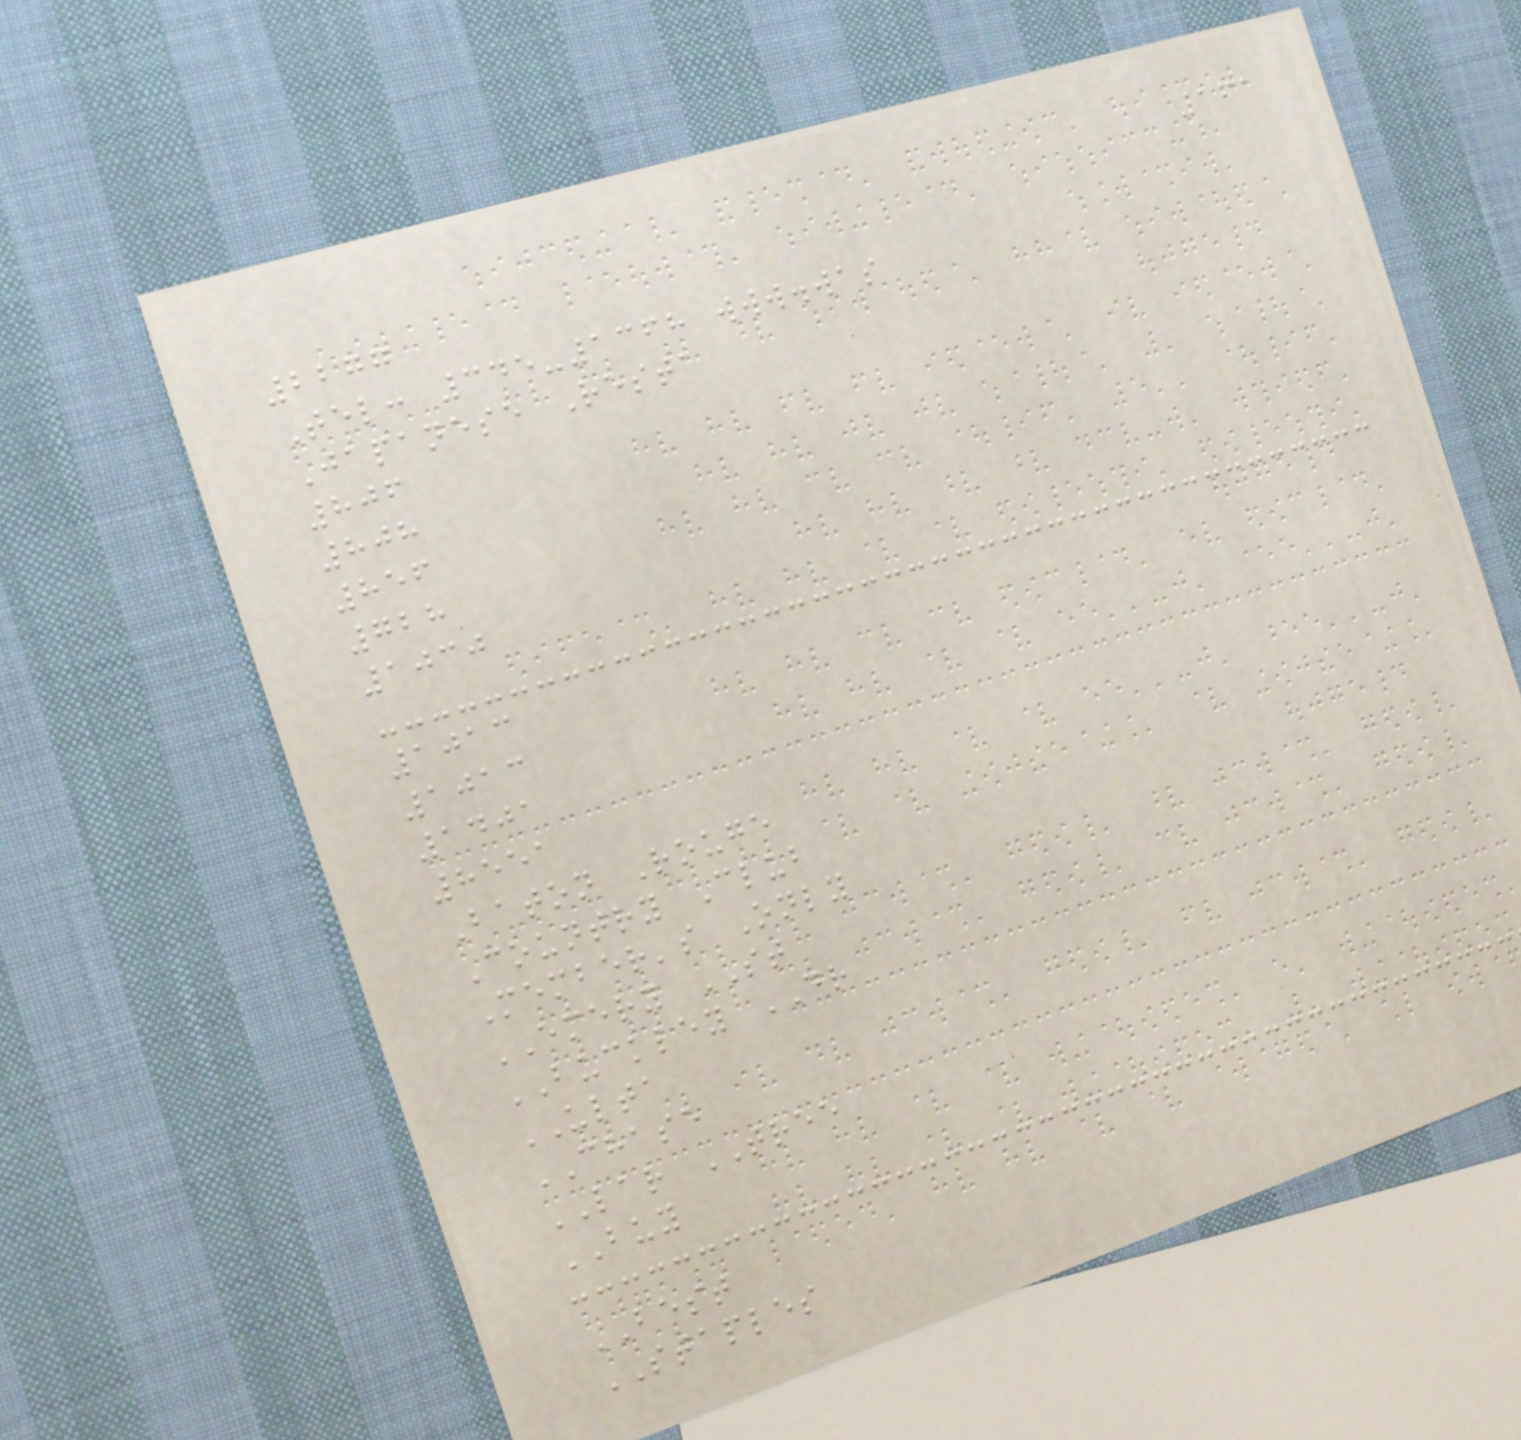161
2277
Tel: 345-1368 www.was
Japanese Resta
806
808
856
728
1030
1013
1013
1401
8551
Baton Rouge
Country Club
Member's Only
EMERY ST
BUCKLEY DR
ULTA
CHASE
LAR TREE
BUY
BEST
STAPLES
